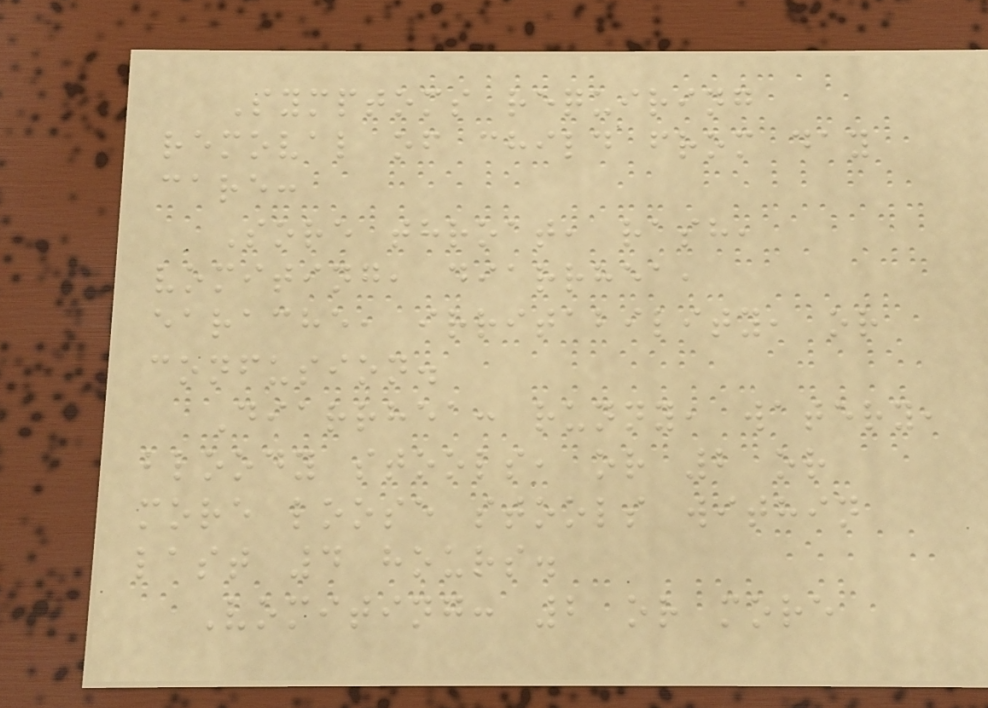Symptoms requiring
removal of child from day
care:
Sore throat, rash,
vomiting, diarrhea,
earache, irritability, or
confusion.
Diarrhea: runny, watery,
bloody stools, or 2 or
more loose stools within
last 4 hours.
Vomiting: 2 or more
